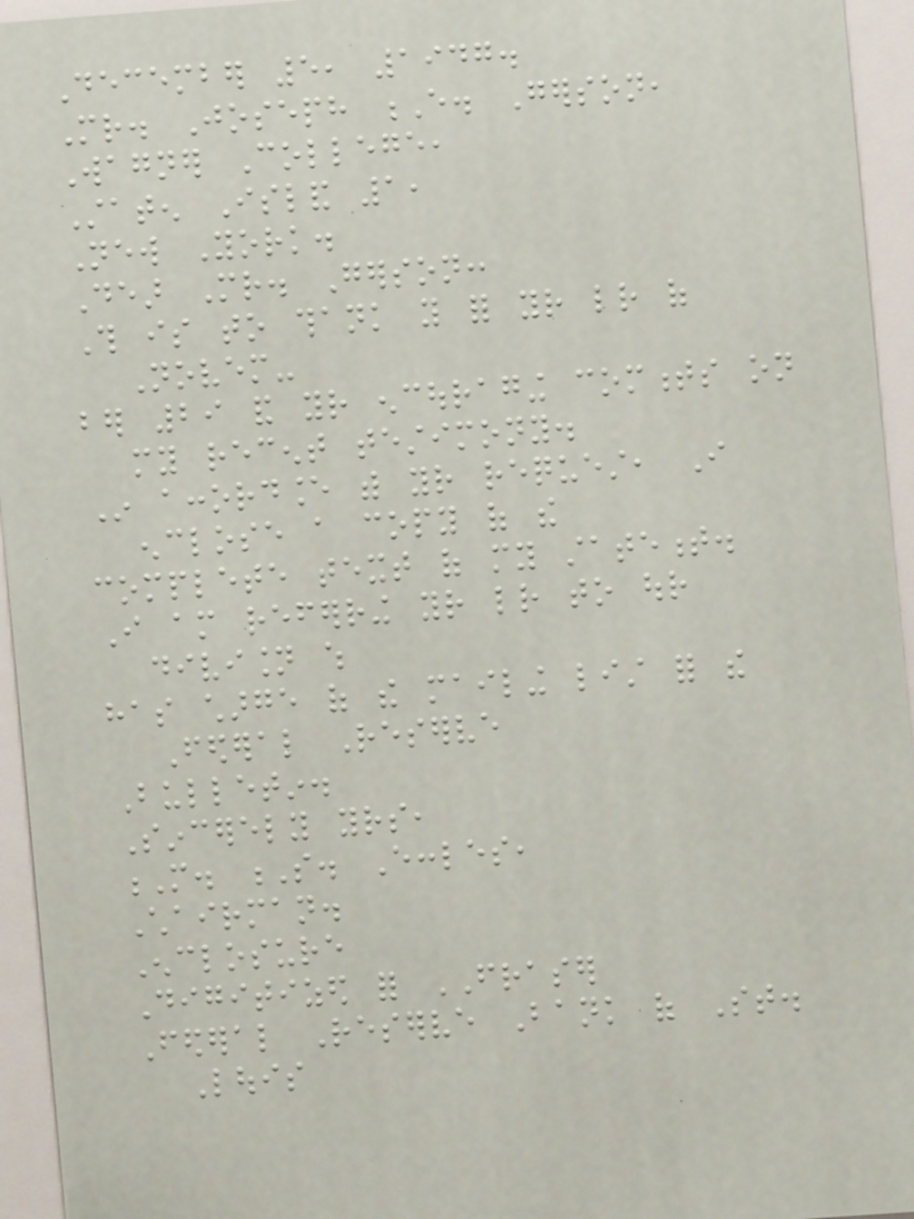December 5, 1947.
Mr. Joseph E. Gerson,
Wagner College,
Staten Island 1,
New York.
Dear Mr. Gerson:
This is to thank you for your letter of
Novem-
ber 29 and your encouraging comments on
my recent testimony.
In accordance with your request, I
enclose a copy of the
complete text of my statement.
I am referring your letter to our
division which
has charge of the mailing list for the
Federal Reserve
Bulletin.
Sincerely yours,
M. S. Eccles,
Chairman.
Enclosure
Digitized for FRASER
Federal Reserve Bank of St.
Louis
